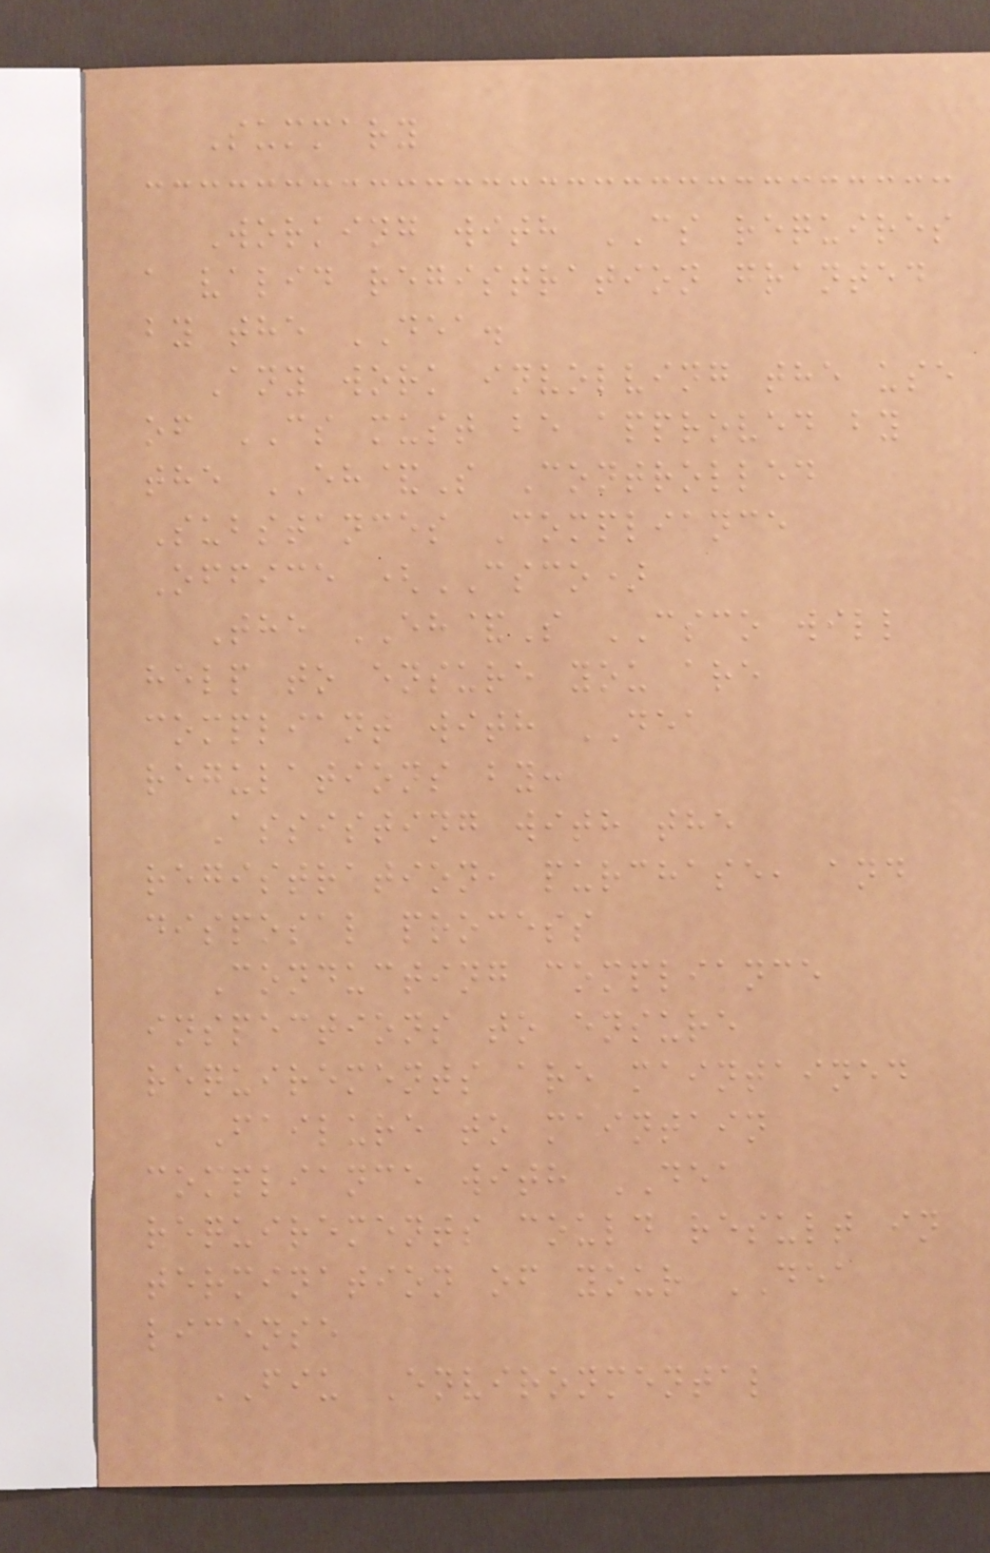Summary
Working with CS requires
a valid registration granted
by the DEA.
Any work involving the use
of CS must be approved by
the EH&S Controlled
Substances Compliance
Office (CSCO)
The EH&S CSCO will
help to ensure you are
compliant with DEA
regulations by:
Assisting with the
registration, purchase, and
disposal process
Conducting compliance
inspections to ensure
requirements are maintained
Failure to maintain
compliance with DEA
requirements could result in
termination of your DEA
license
FIU Environmental
